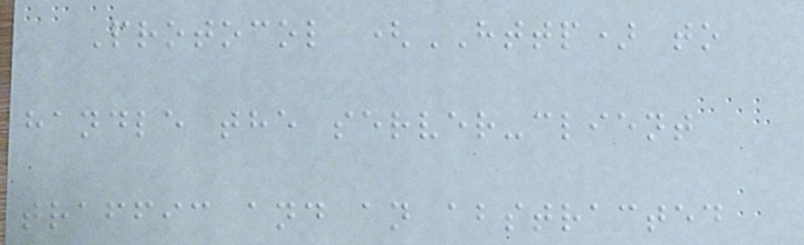Protocol (HTTP) to
handle the server-client
traffic and an abstracted
